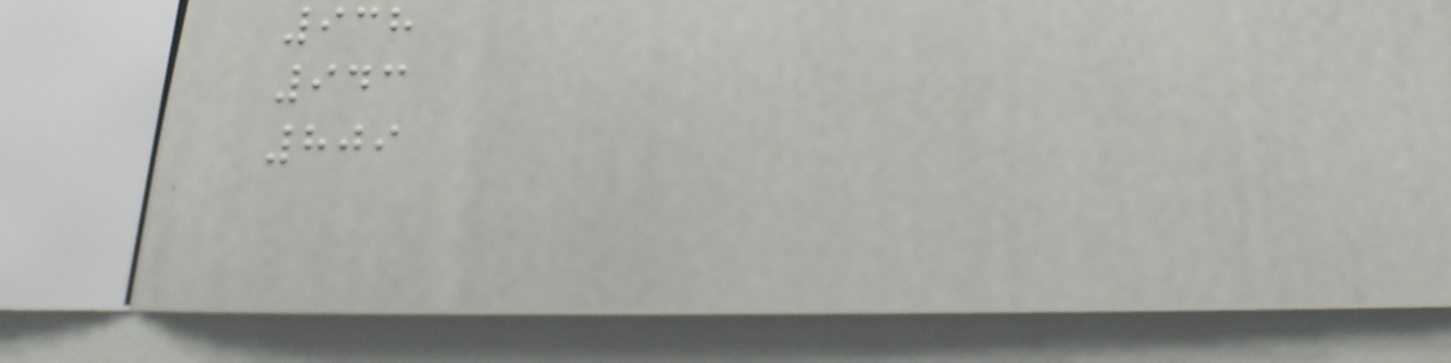938
943
809
